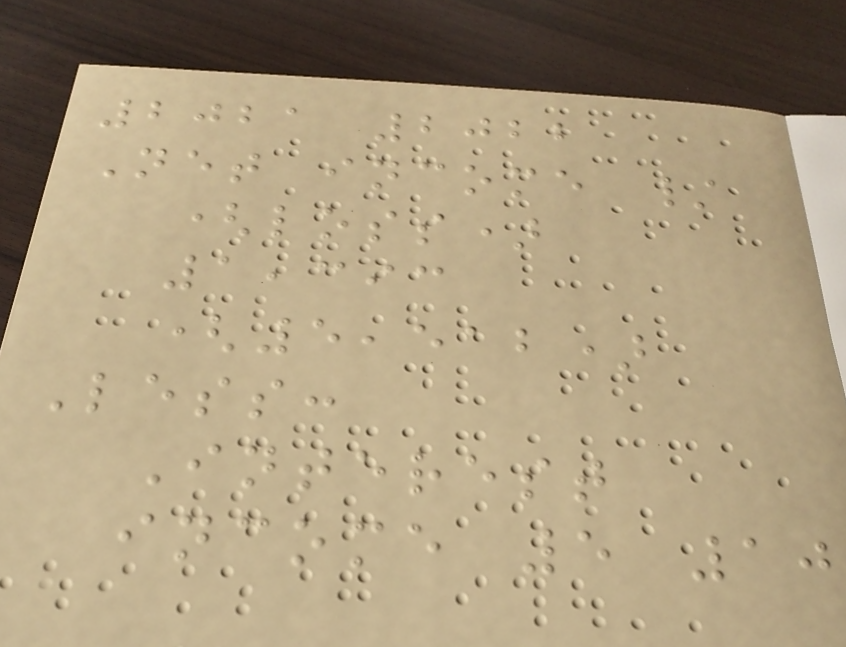2021 2022
Net income /
(loss)
1,393
(5,512)
Less:
Interest
income 5 10
